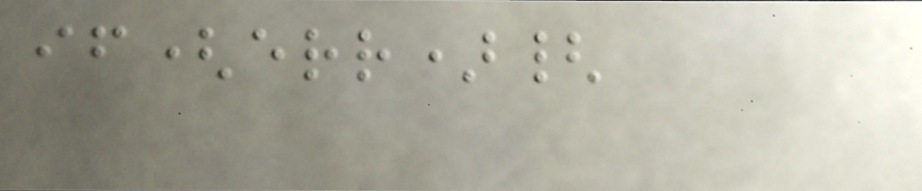if(err){
